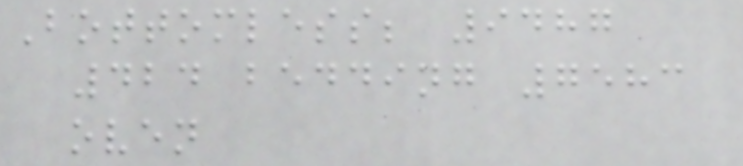Bottomless; 9487
424 bedding 7583
oven
